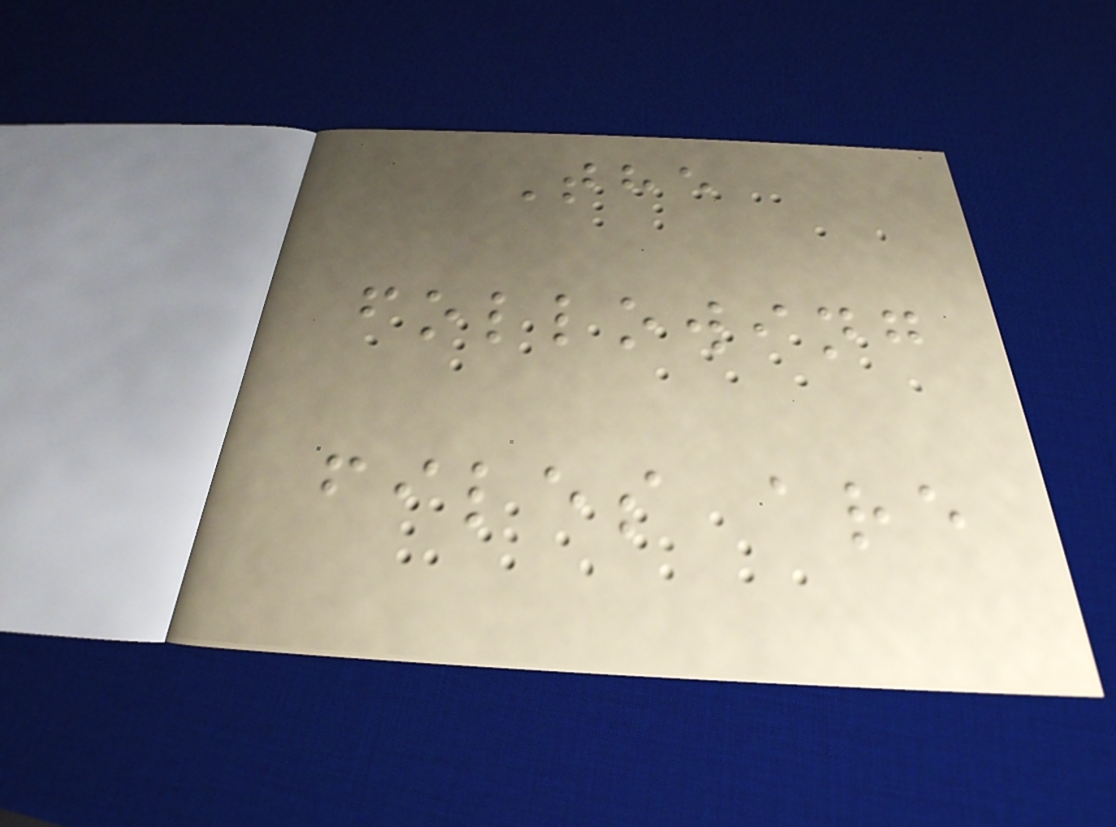The
following
files are
